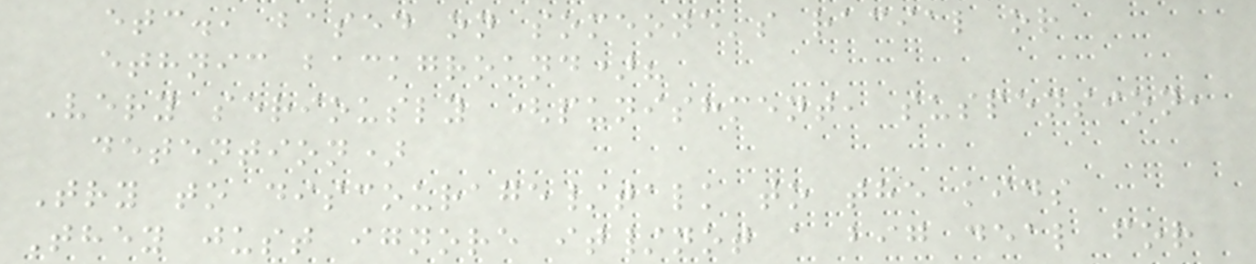etc., based on someone's racial or
ethnic background)?
Very seriously (punishment, suspension,
detention)
Try to discourage/talk to the kids
They just ignore it/not a big deal for
